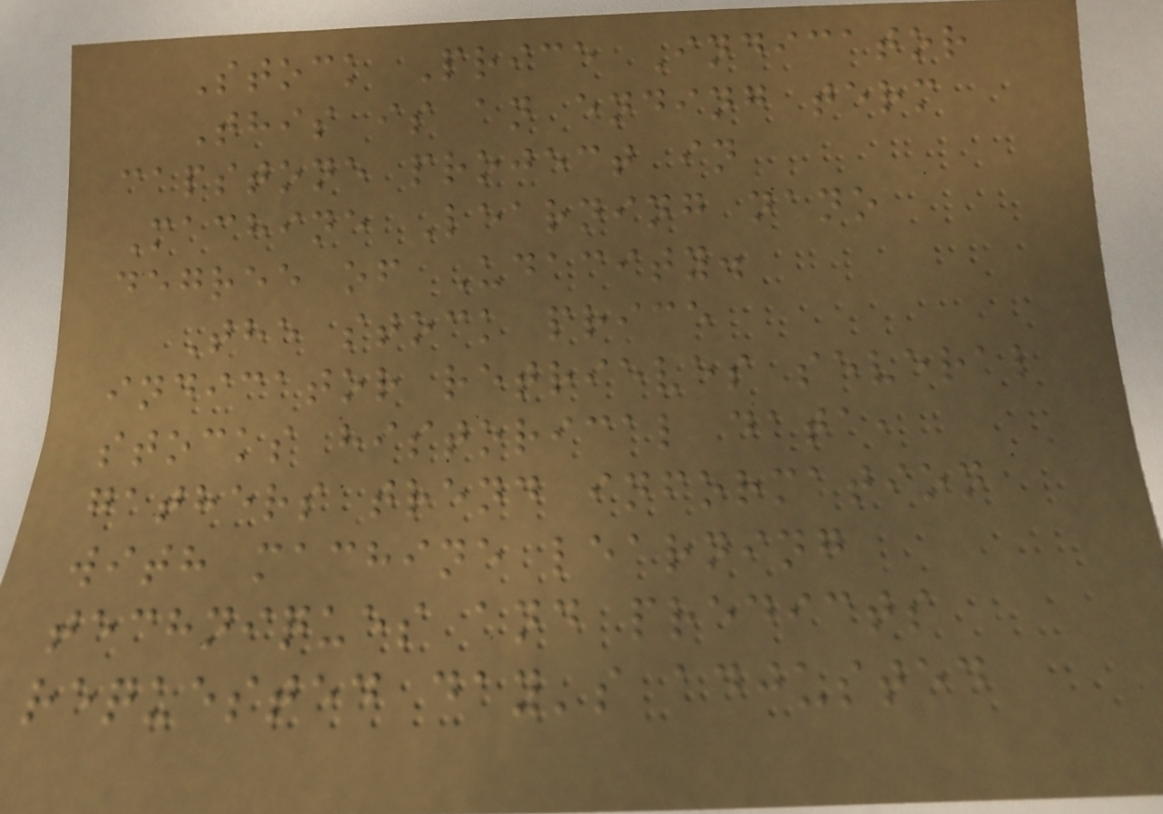Stock Price Indicator
This is an ending term
capstone project in
Machine Learning nano
degree of Udacity.
The stock price
indicator retrieves several
stocks historical data,
gathers trend information
with machine learning
techniques and predicts
requested day's adjusted
